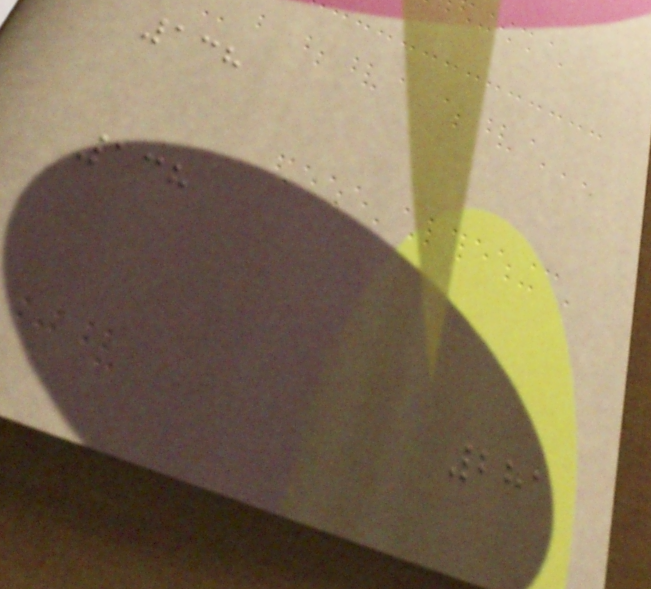138
138
281
